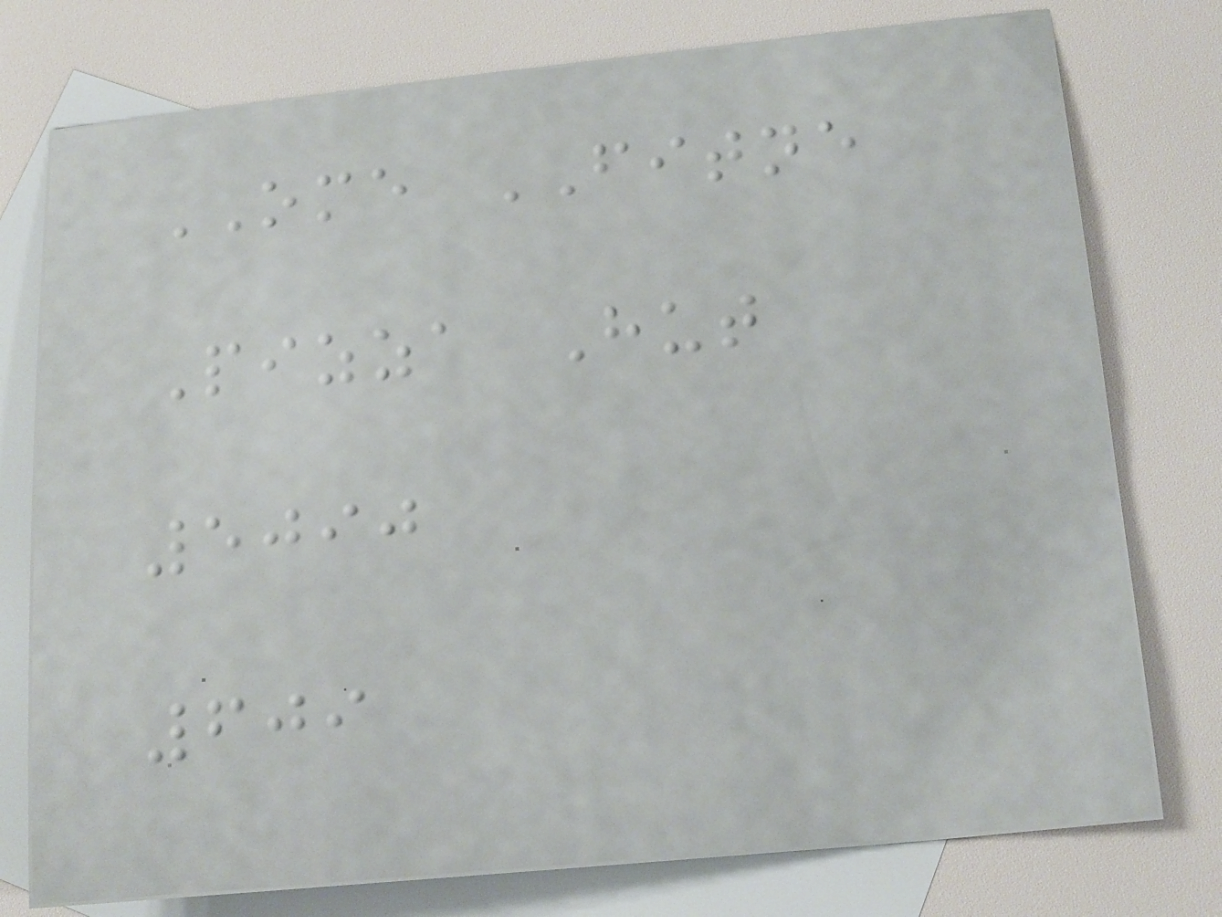OME FITNE
Pizza Hut
5090
609
